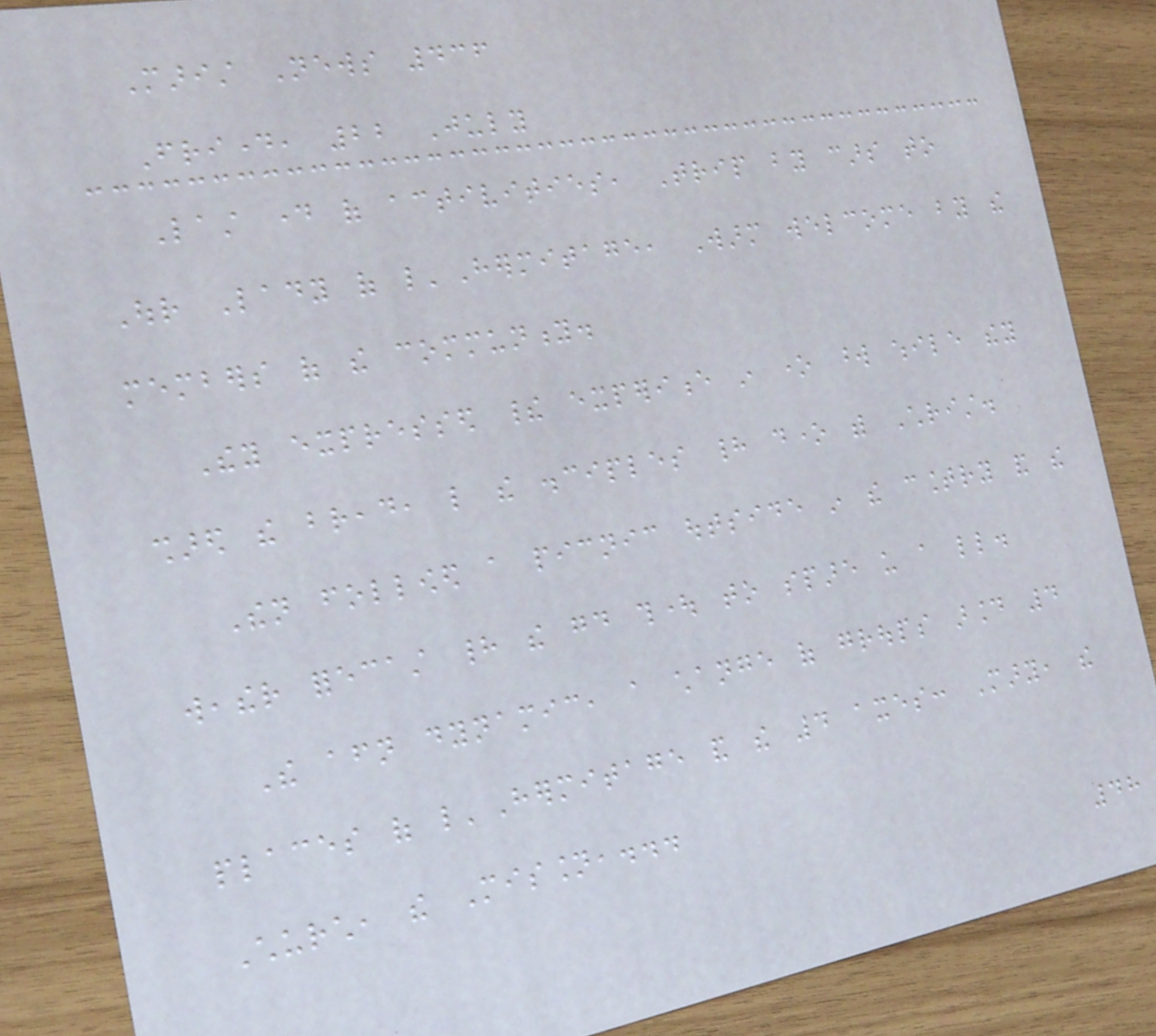Marist News 436
Friday, 22 July
Last day of activities, Trip by cars to
Our Lady of l'Hermitage, Warm welcome by the
members of the community.
They expressed their experience in one word while they
shared the bread, like the disciples had done with Christ.
Then followed a picnic outside in the country and the
weather forecast had the good thought to spare us a little.
The afternoon dynamic, a change of groups around 4
places of l'Hermitage and the 4 axes: Mary, the
Church, the Mission,...
48
